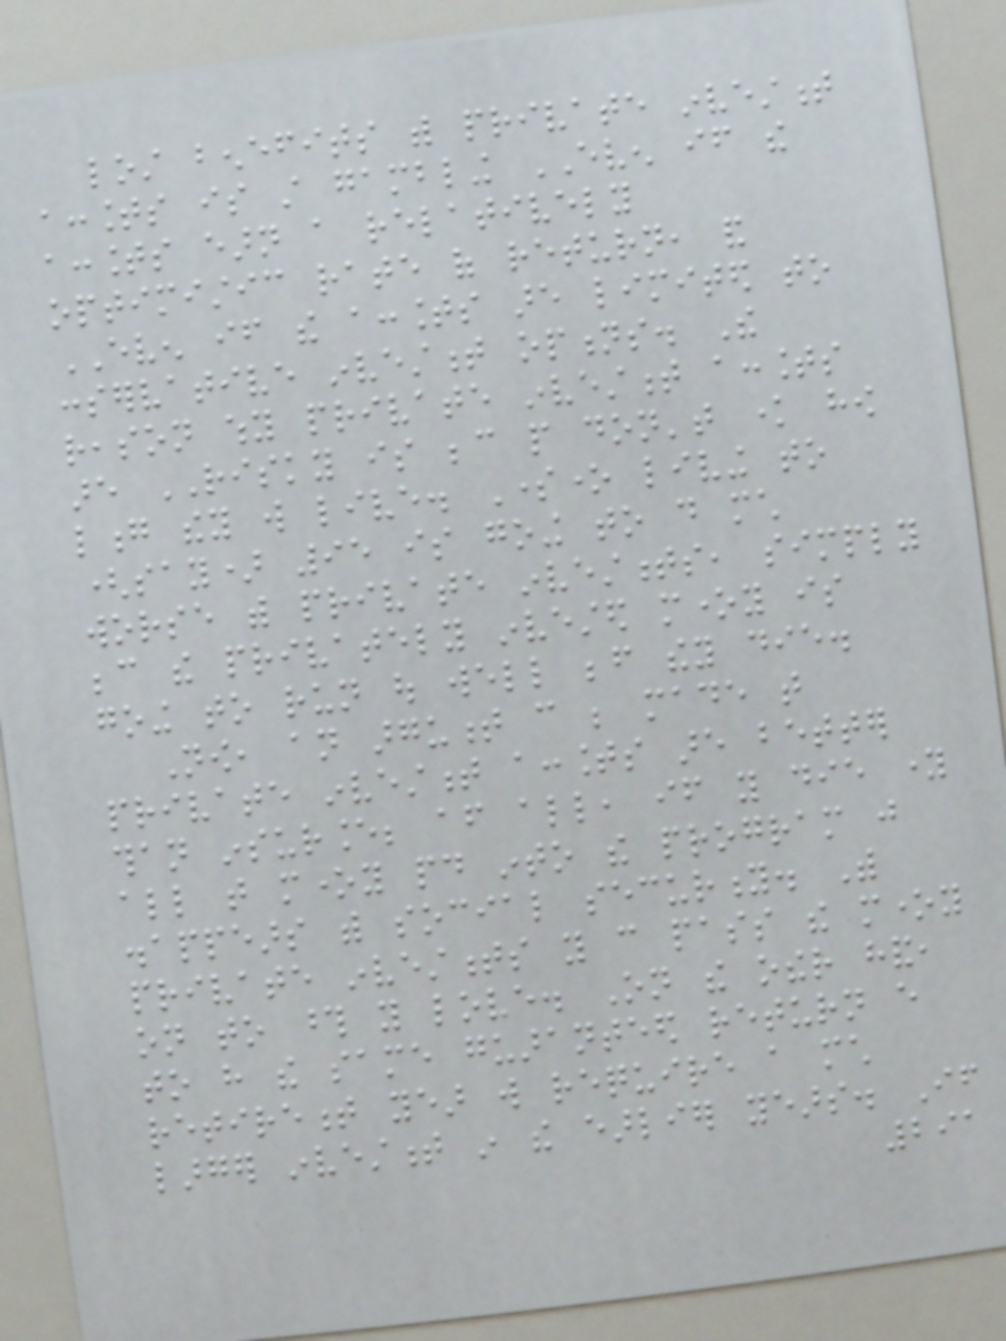lost benefits with private investment
accounts is still gambling EVEN if the
accounts earn a relatively
optimistic rate of return, and
EVEN if the accounts are limited to
conservative investment options. The
reason why private investment accounts
are RISKY is because people don't know how
long they will live. Someone living to
(say) 95 is going to do much
worse with private investments, simply
because the privately invested money is
going to run out well before they die.
Now, an argument can be made that
private investment accounts are better
than insurance; after all, if you die young
all that money paid into the program just
disappears with social security. With
private investments you can pass the money
on to those you love. On the other hand,
to have the same guaranteed return every
retirement year will require a much
larger investment in the earlier years. If
291
